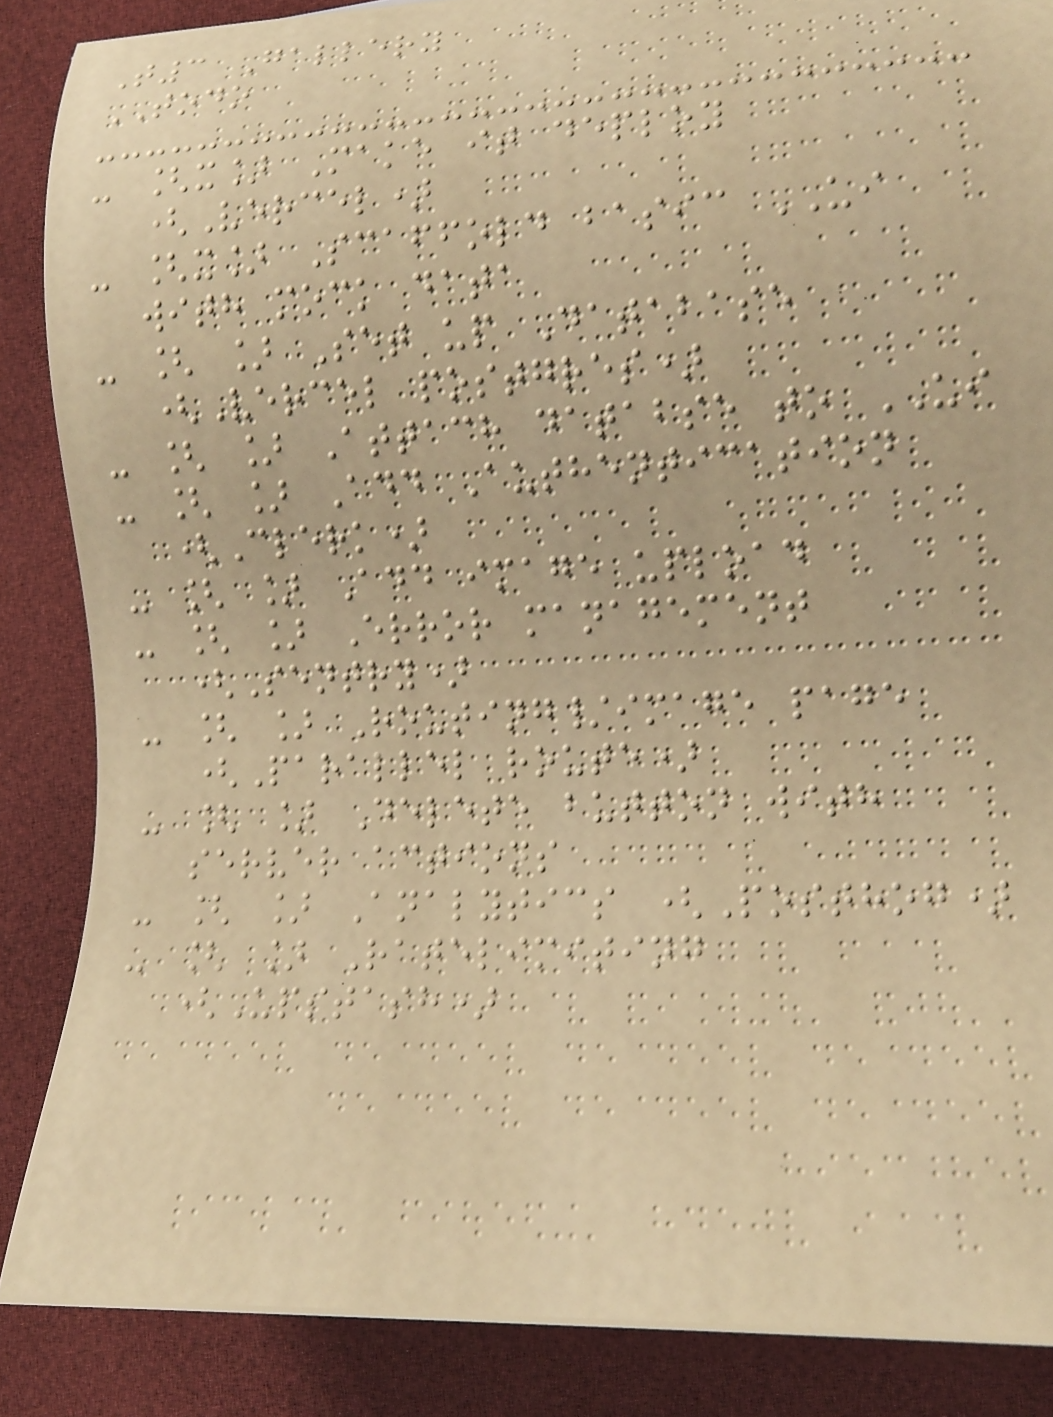T3 Gallery
TODO
- [x] Make it deploy
(Vercel)
- [x] Scaffold basic UI
with mock data
- [ ] Set up Database
(Vercel postgres)
- [ ] Attach databse to UI
- [ ] Add Authentication
(Clerk)
- [ ] Add image upload
- [ ] Error management
(Sentry)
- [ ] Routing/image page
(Parallel route)
- [ ] Delete button with
server actions
- [ ] Analytics (Posthog)
- [ ] Ratelimiting
(Upstash)
